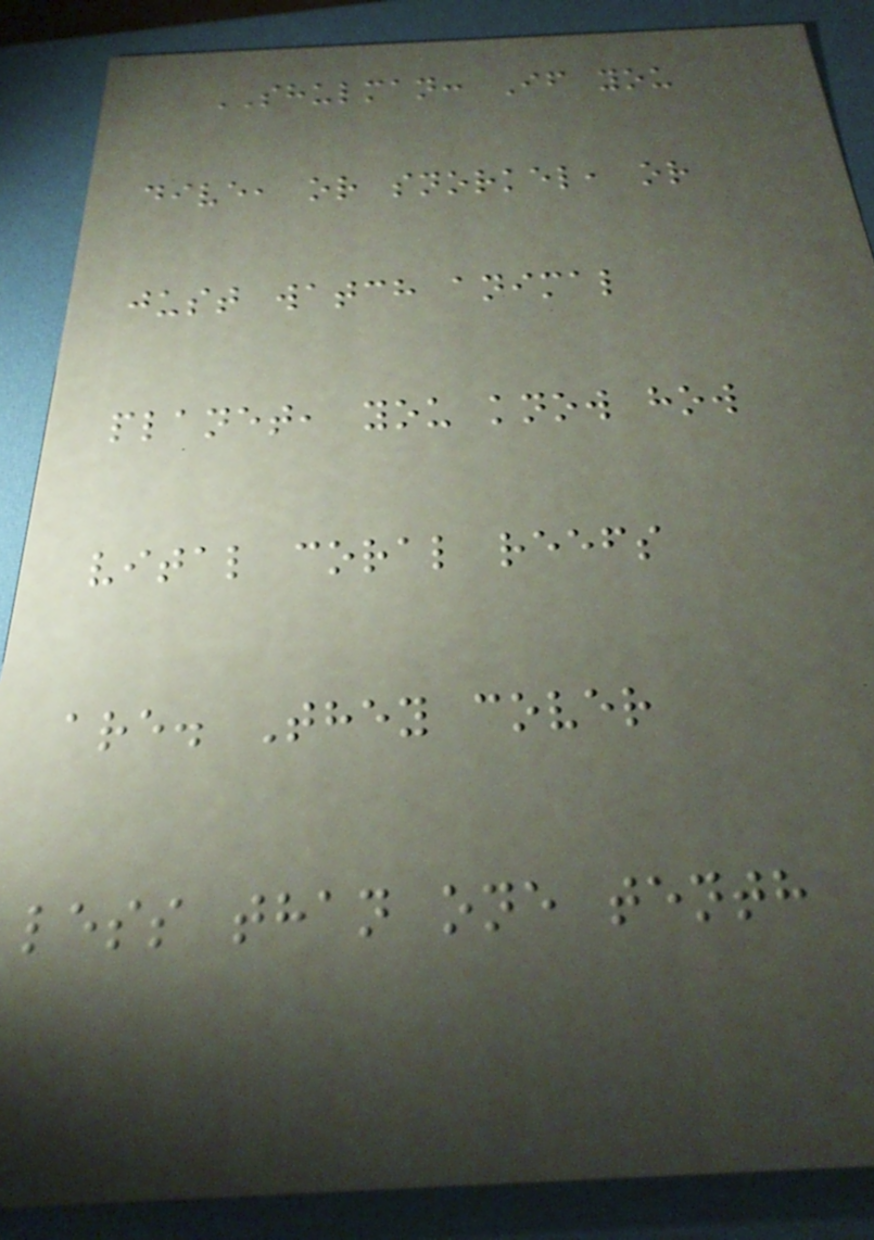SHULMAN: If you
dive, or snorkel, or
just watch animal
planet, you know how
vital coral reefs
are. They cover
less than one tenth
